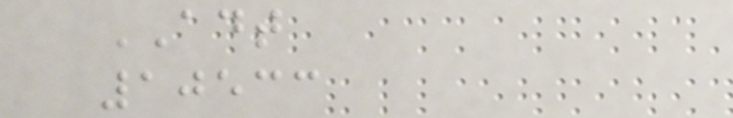ADT
10533
